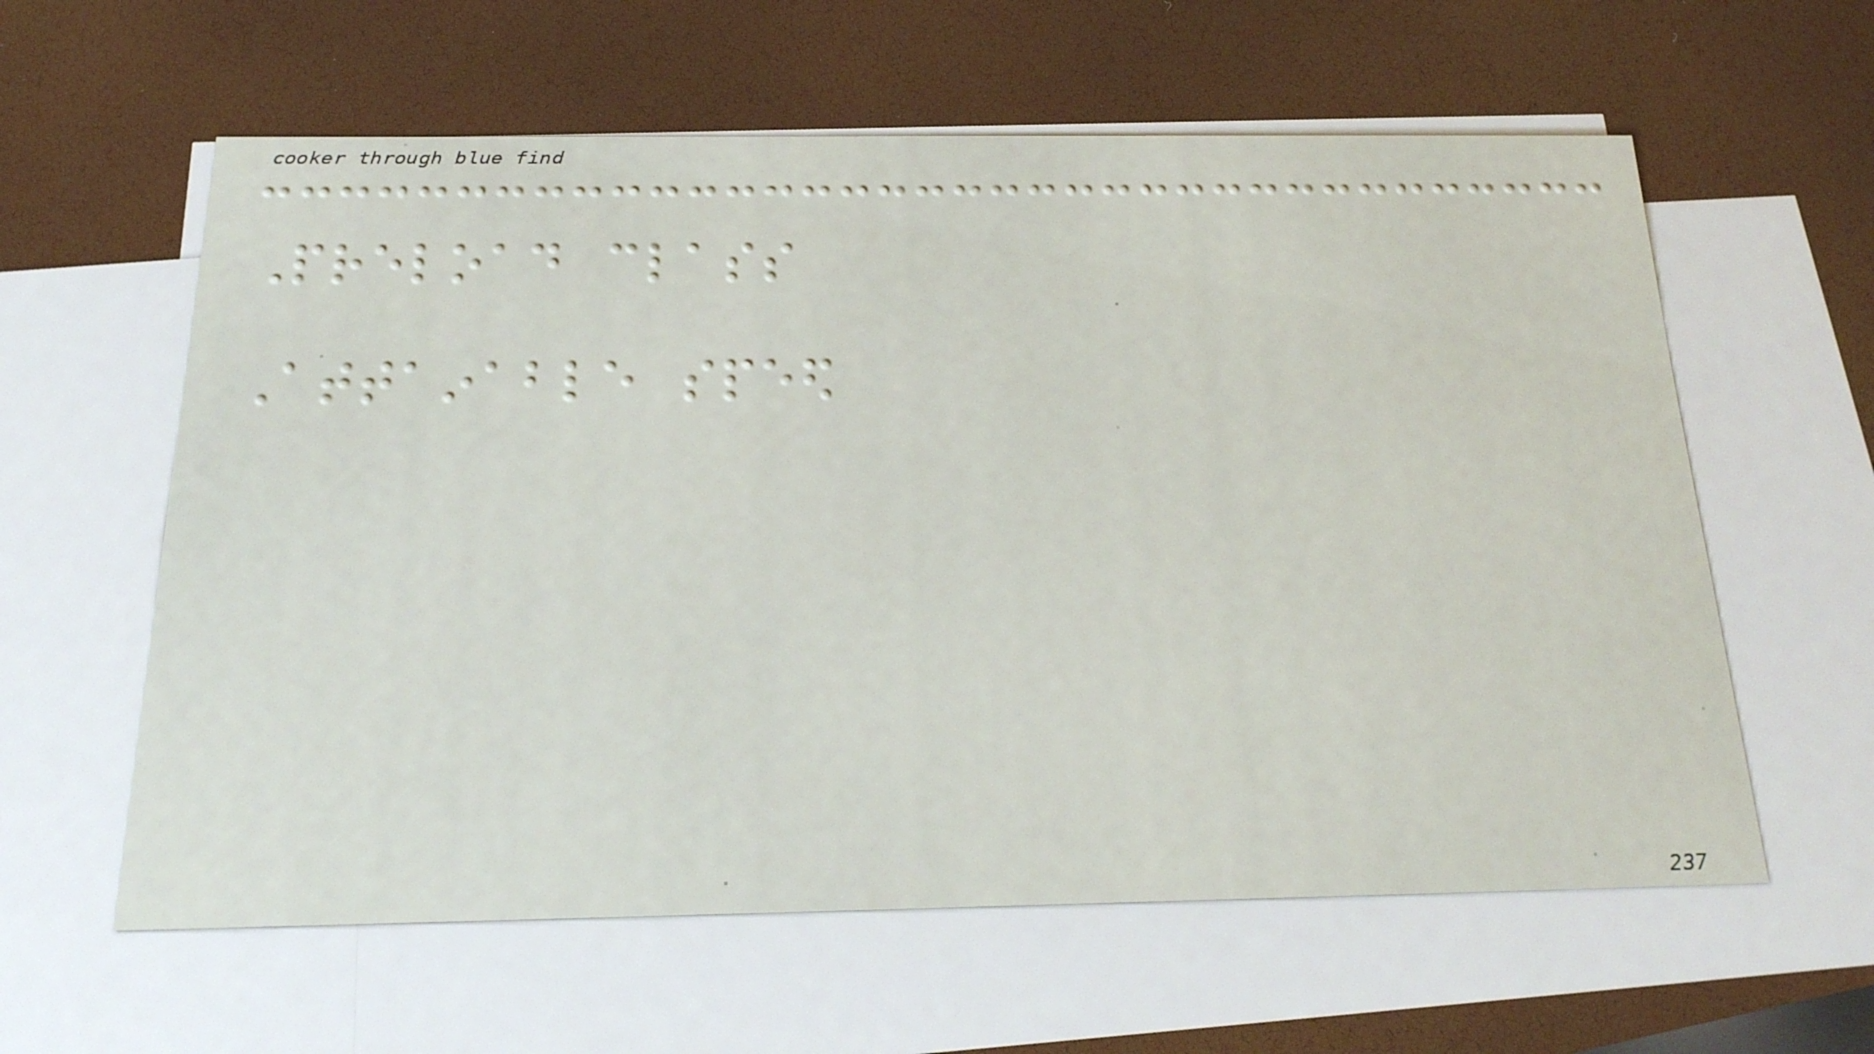Preload class
Attainable speed
